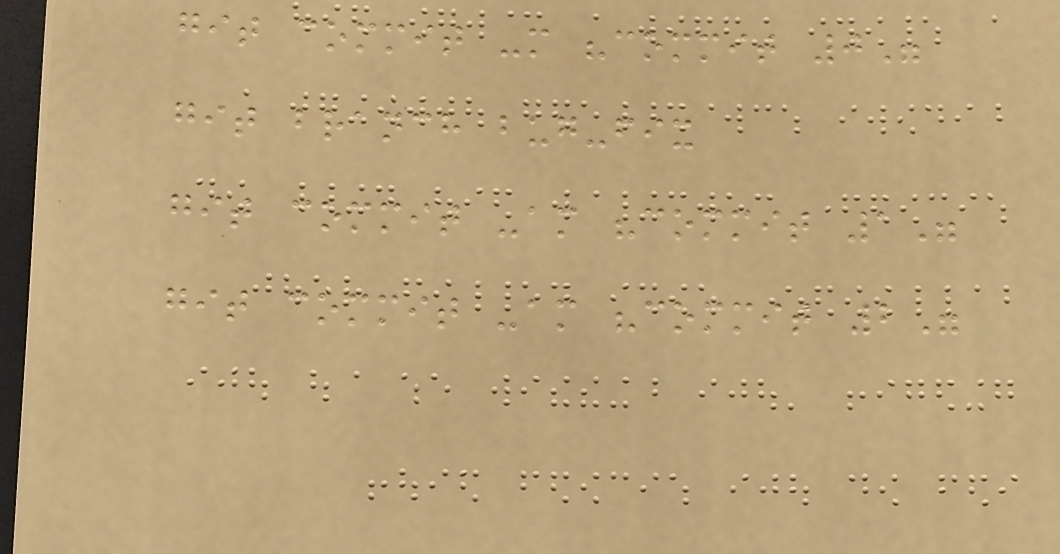git commit -m "commit 0"
git branch bug-fix
git commit -am "commit 1"
git commit -am "commit 2"
